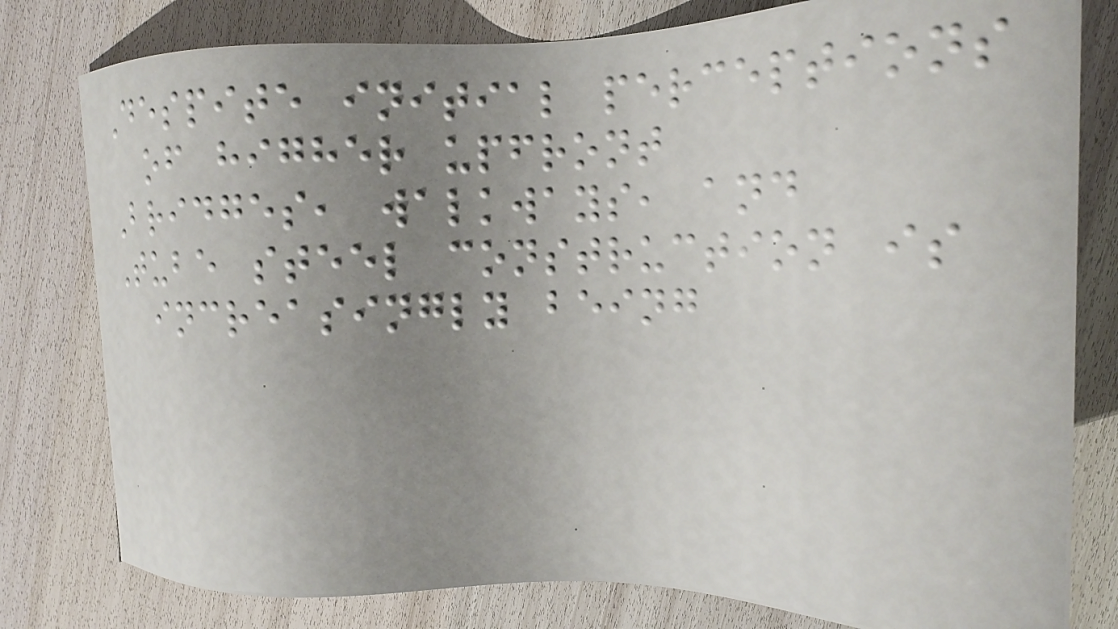Despite initial perceptions
of higher upfront
Bridges, walkways, and
Tube steel construction is
increasingly being
